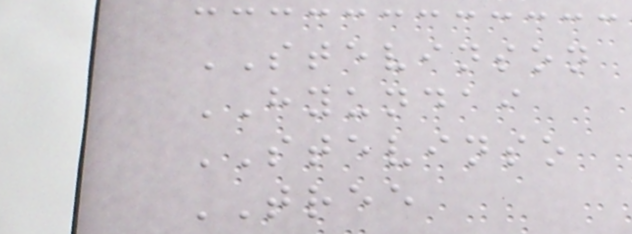STEVINSON
HYUNDAI
STEVINSO
TREE
